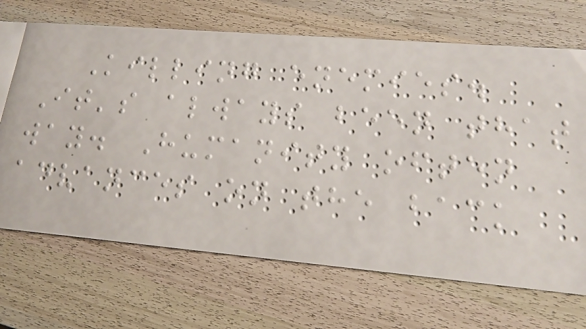Killing enemies.
It's always been that
way. Humanity often
advances on the back
